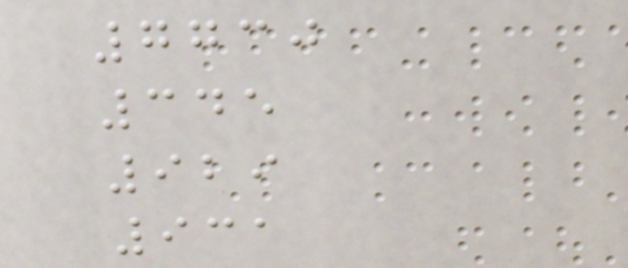7730
345
929
931
